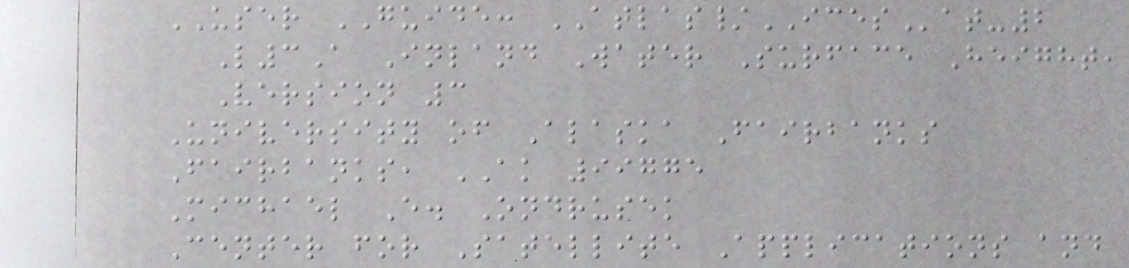USER GUIDE: ATLAS/ICESat-2
L3A Inland Water Surface Height,
Version 3
University of Alaska Fairbanks
Fairbanks, AK 99775
Michael E. Ondrusek
Center for Satellite Applications and
